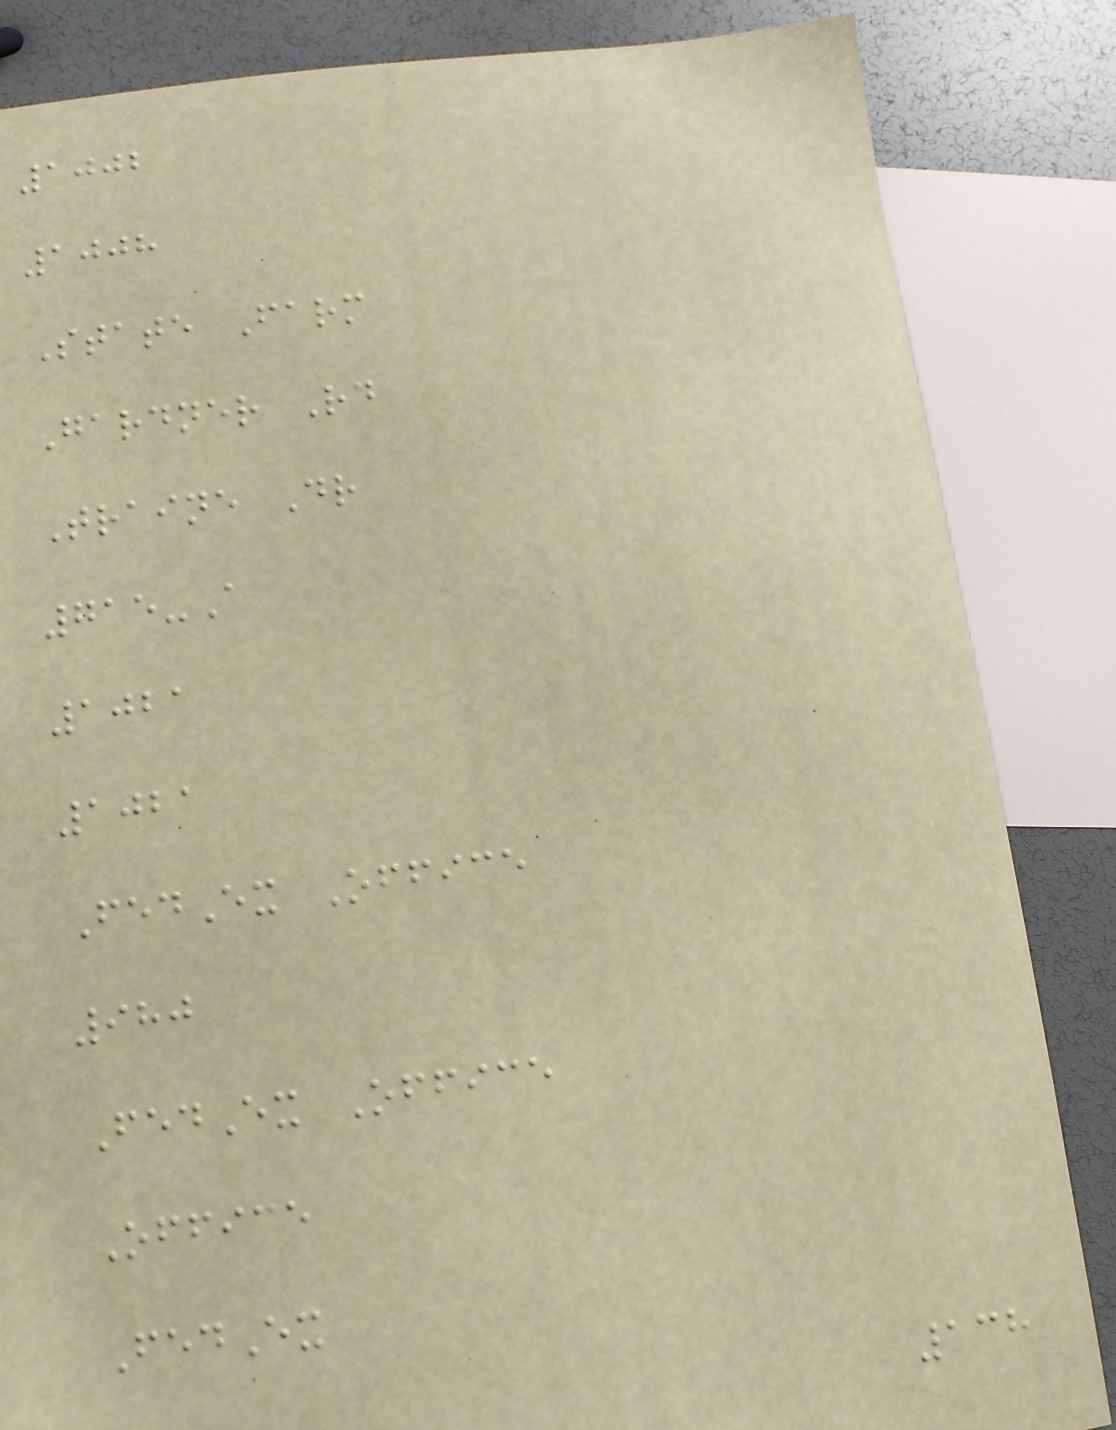1002
1008
State Farm
Gardner Rd
Traine Dr
715-A
1021
1021
FedEx Office
980
FedEx Office
Office
FedEx
138
